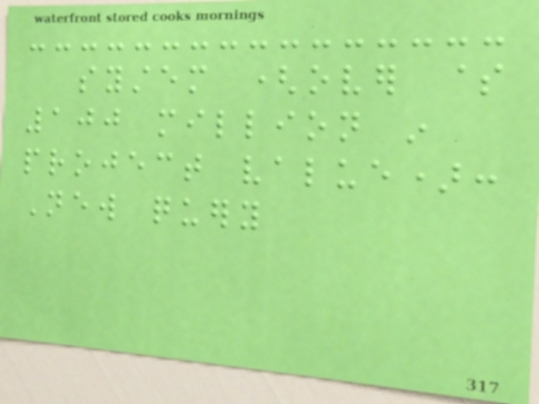system (over $
100 million in
project value):
New query
